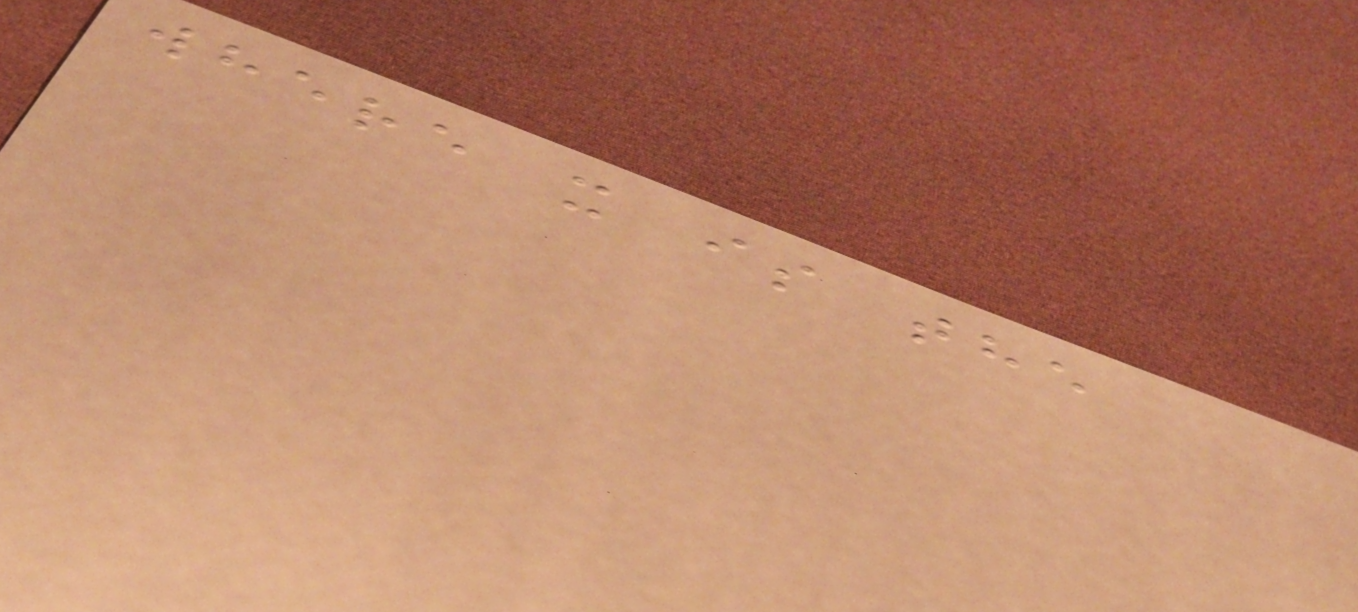where x is the
